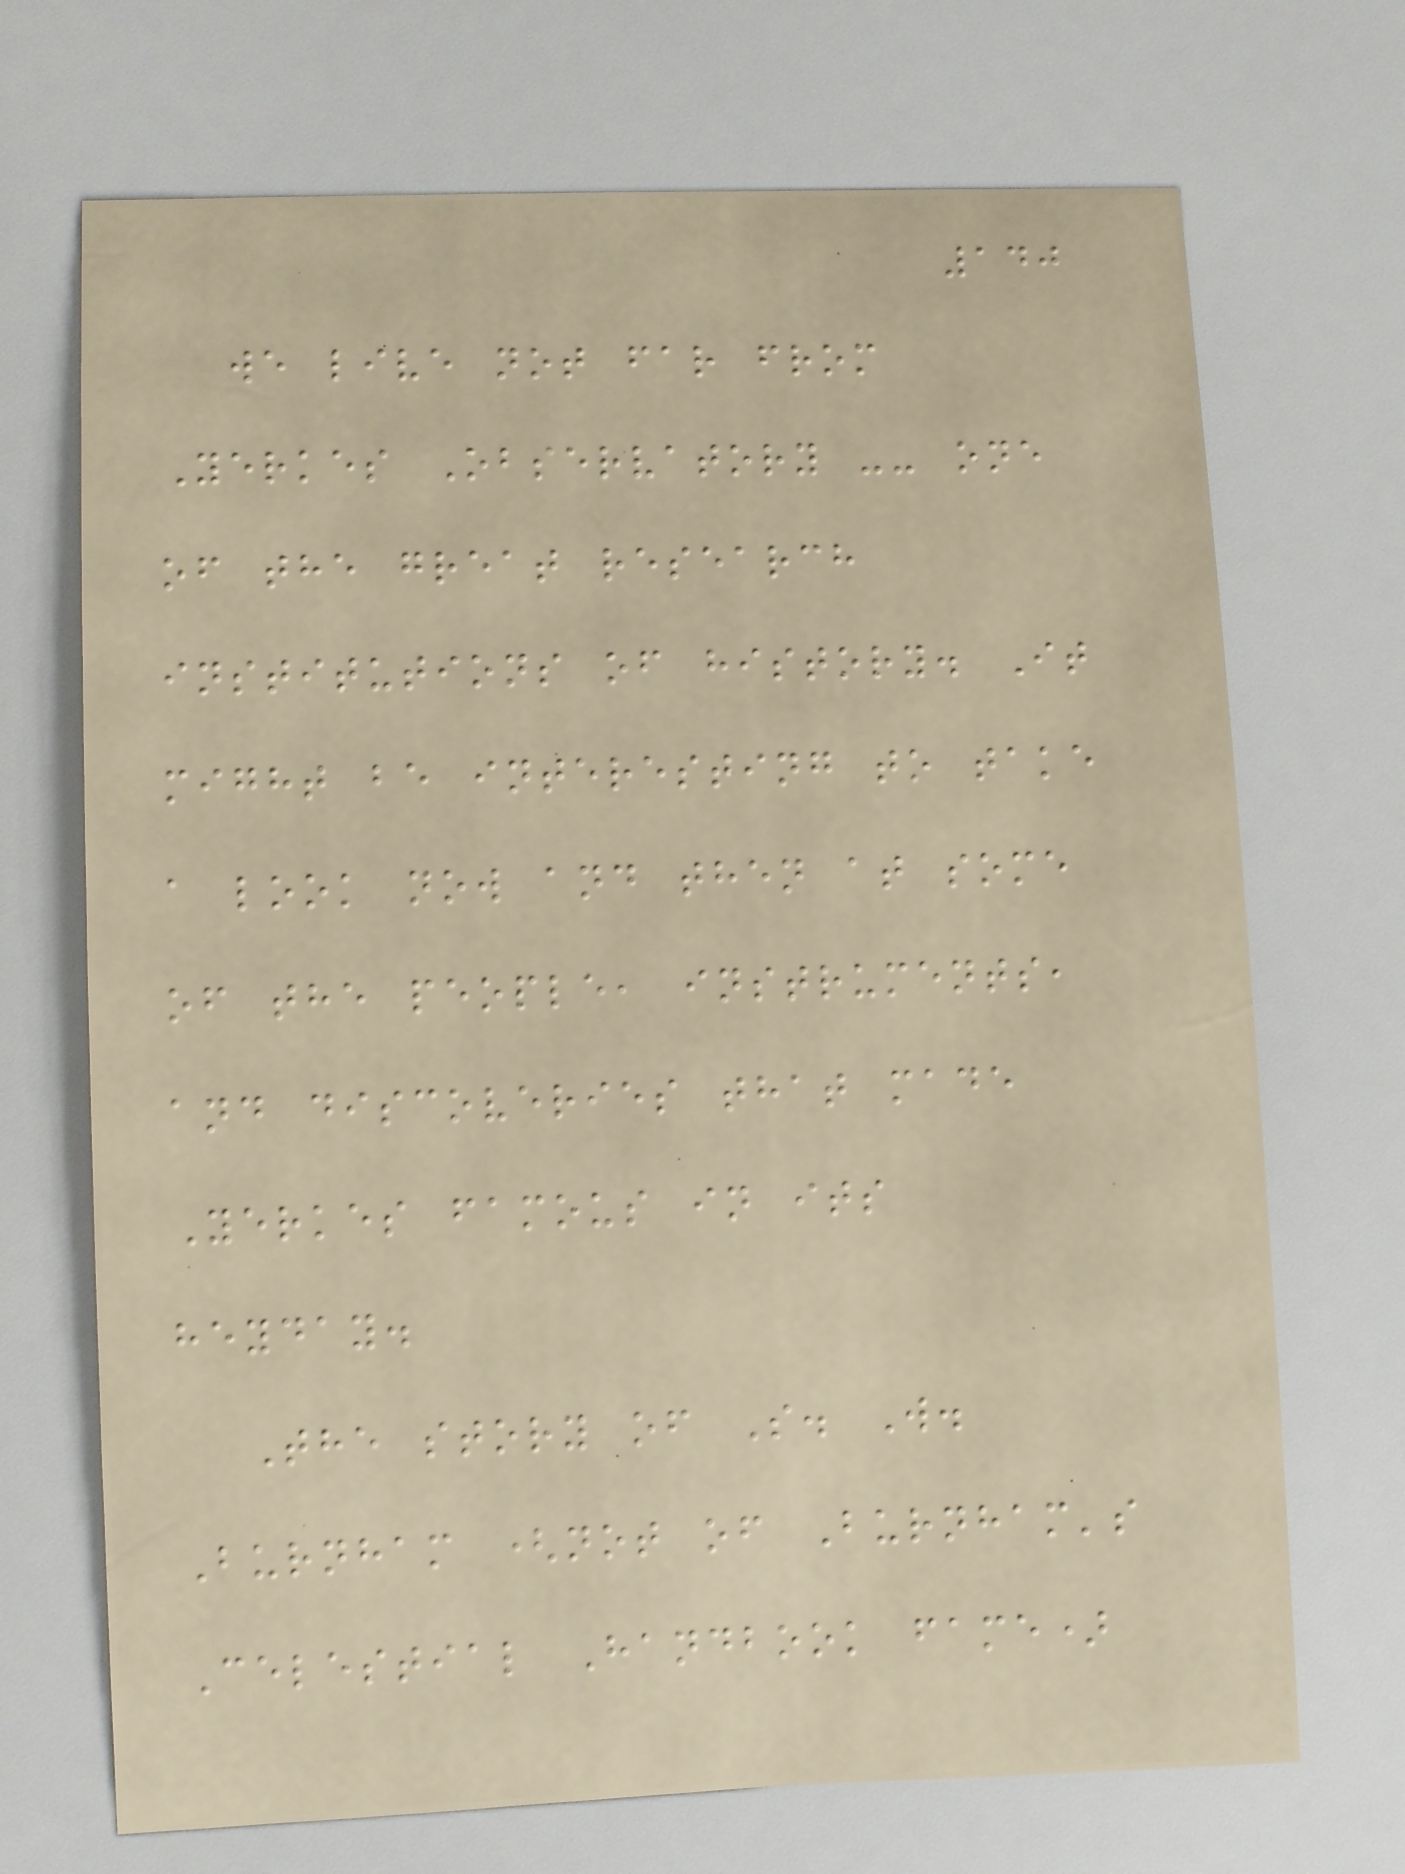140
we live not far from
Yerkes Observatory -- one
of the great research
institutions of history. It
might be interesting to take
a look now and then at some
of the people, instruments,
and discoveries that made
Yerkes famous in its
heyday.
The story of S. W.
Burnham (not of Burnham's
Celestial Handbook fame)
